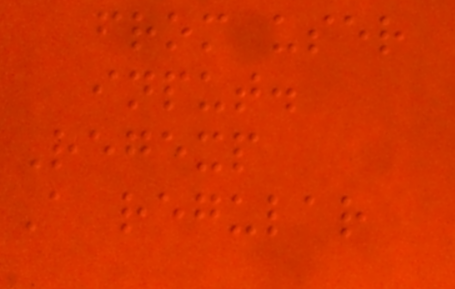from user
input.
Regexp
A regular
